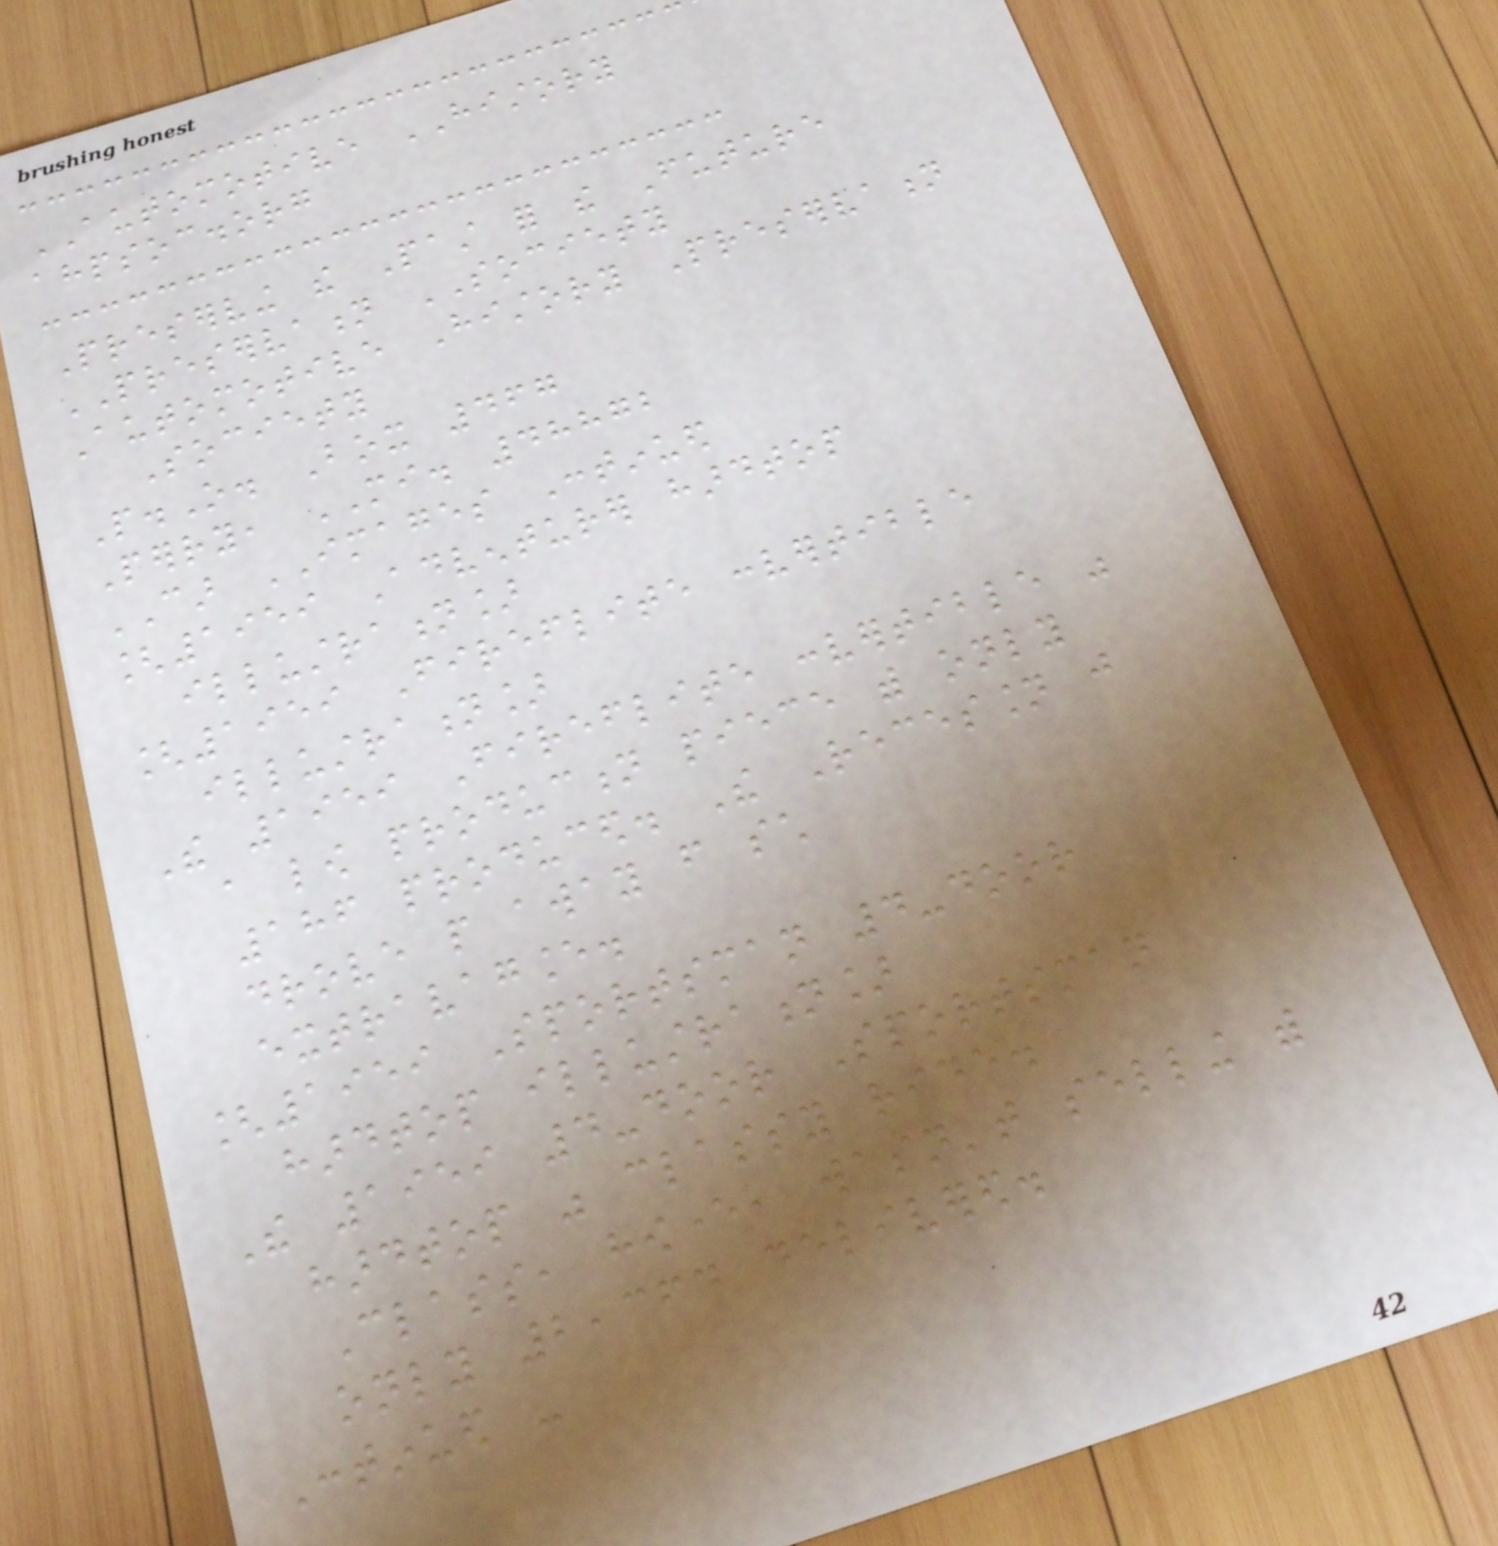AUTOMOTIVE HISTORY
ahpsoc.org
Preserving the Past for the Future
PRESERVATION SOCIETY
Automotive History Preservation
Society
P.O. Box 467
Perry, MI. 48872
CAR IMAGES Continued
[1959 Adventurer hardtop
illustration]
[1959 Fireflite convertible
illustration]
The 1959 Fireflite convertible was
a low production piece with only
186 produced. The Recession just
drove people away from such
extravagance.
[1959 Sportsman 4-door
hardtop illustration]
The 1959 4-door Sportsman
hardtop was classy ride.
Class, however, wasn't selling with
only 2,364 delivered.
Continued -
